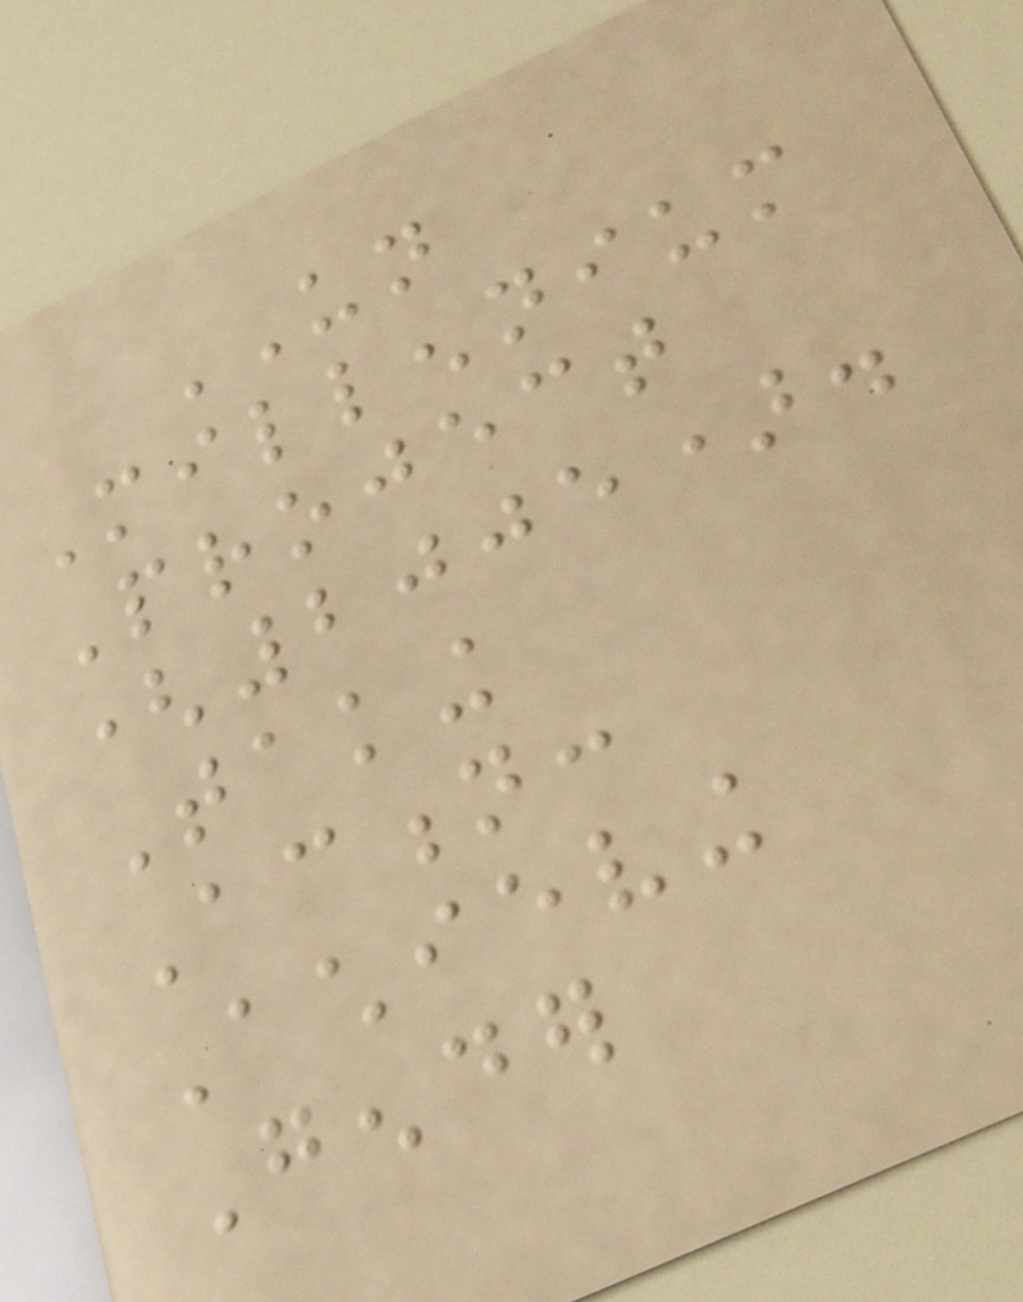UN
Millennium
Project
(2005).
Taking
Action:
Achieving
Gender
